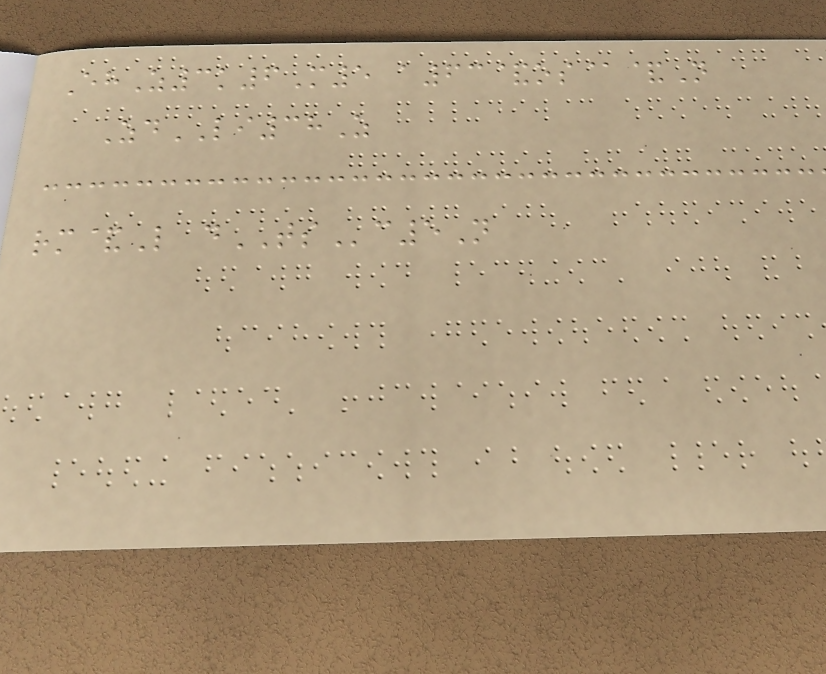EhZ3k6M5 a63&os@&N
ZdLI38Z
rm&L dTSc5N
